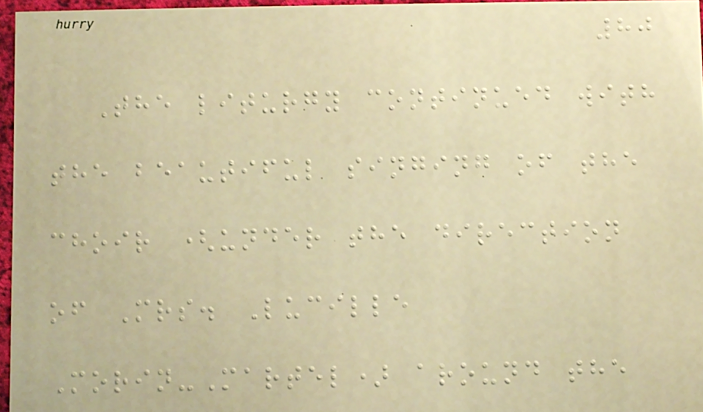80
The liturgy continued with
the beautiful singing of the
choir (under the direction
of Mrs. Lucille
Morin-Martel) around the
